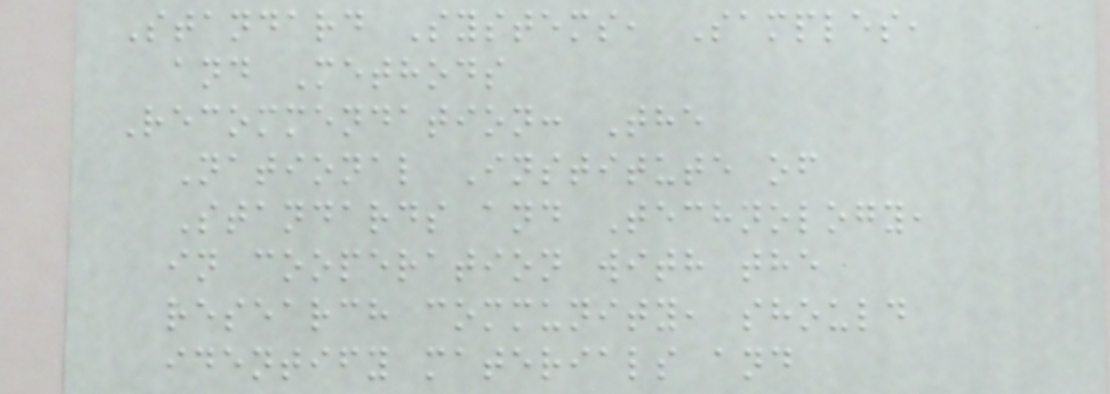Standard Systems, Samples,
and Methods
Recommendation: The
National Institute of
Standards and Technology,
in cooperation with the
research community, should
identify materials and
